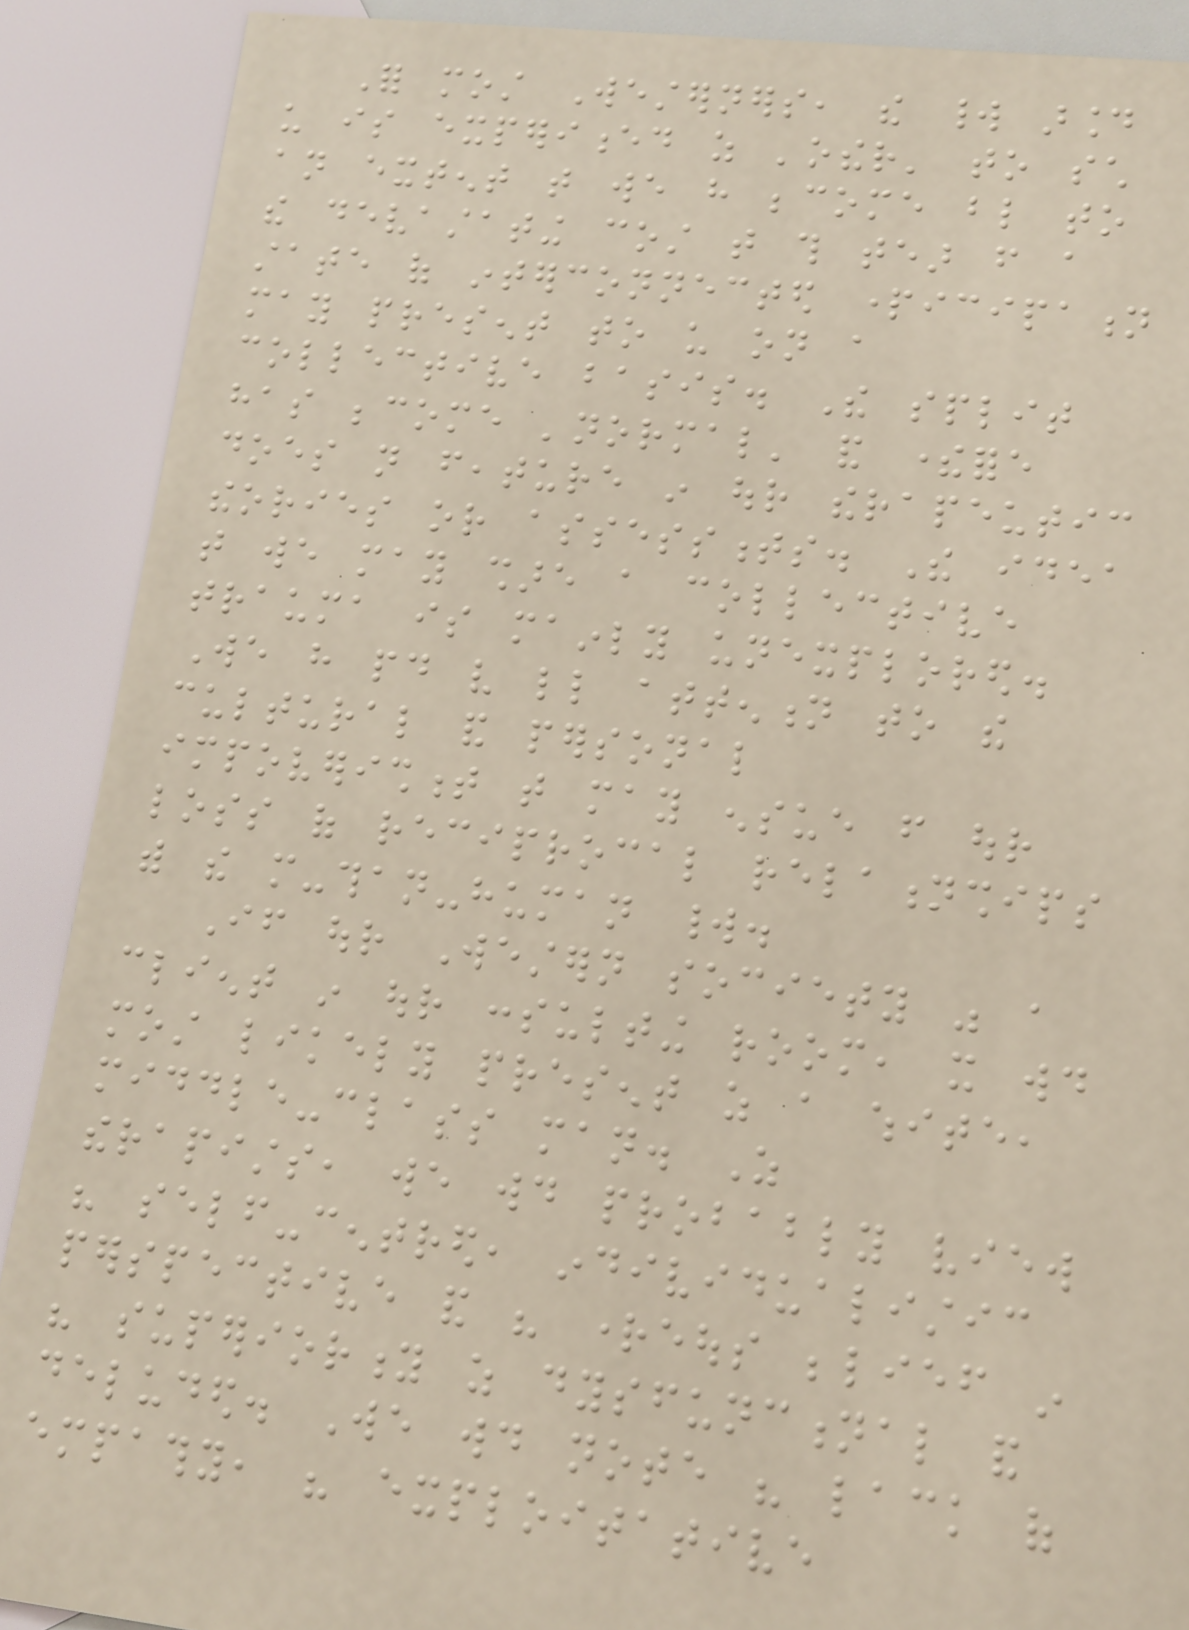For most Westerners, the world around
us is experienced as 'other' to such
an extent that we have become blind to
the devastating cost that this tear from a
state of interconnected participation
may present to us on a
collective basis. The split
has become 'normal' and therefore
does not feature in our therapeutic
theories or assessments. The idea
that we may share a collective
trauma is mainly unexplored.
We have paid very little attention to the
cultural and personal
impoverishment that may ensue from our
loss of reciprocal relationships
with the more-than-human world.
If our Western society was a
client in our consulting room, it would
most likely present as a white,
middle-class man. As
therapists, we would probably view
his self-centred, individualistic
perspective and his righteous belief in
his superiority as dysfunctional and
deluded. We would note his lack of
empathy, his exploitative
